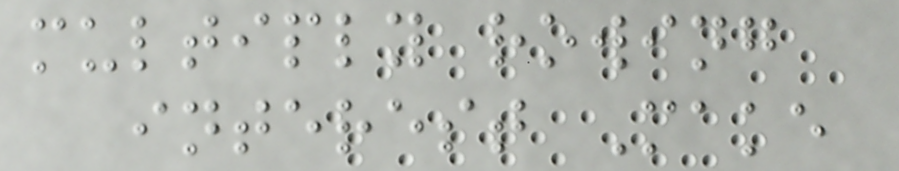multiply rowing
interest Make
